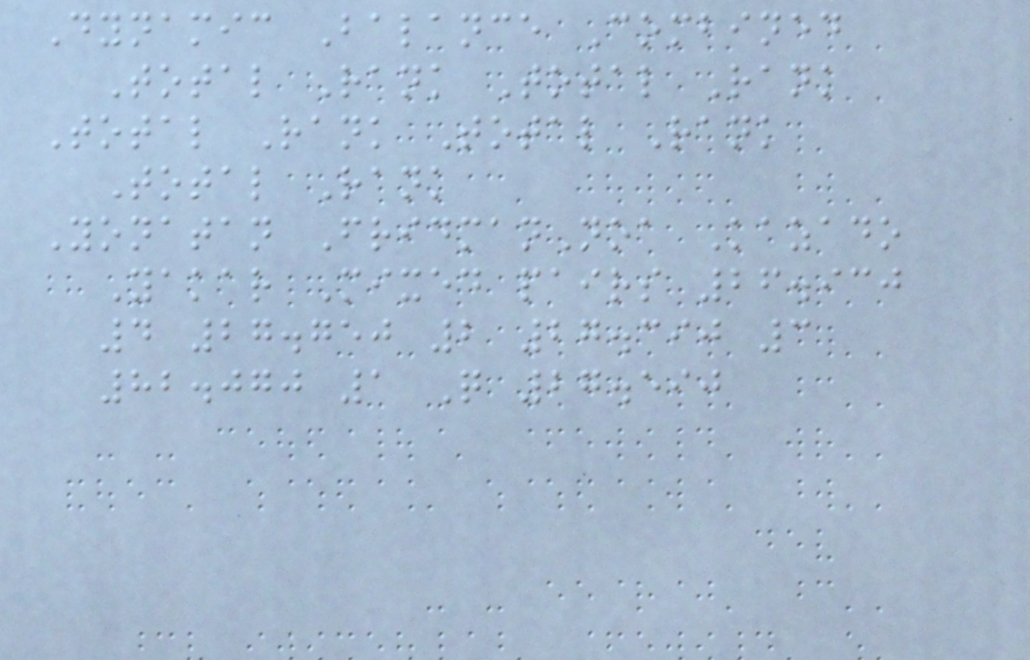Dynamic Balance Combined
Total Rank Total Rank
Total Rank Total Rank
Total Rank
Yonatan FridmanNoa Kazado
Yakar Mixed pairs 26.930
4 27.750 2 27.390 3
82.070 1 Q 27.590
